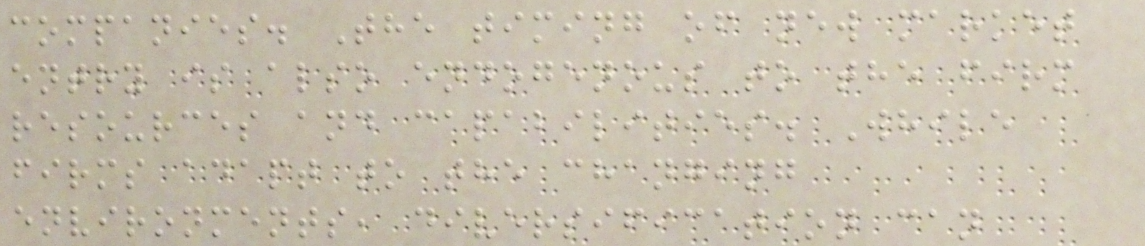companies. The timing of new market
entry is also endogenous to the firm
resources and capabilities. While
firms adapt to the changing
environments, diversification can
